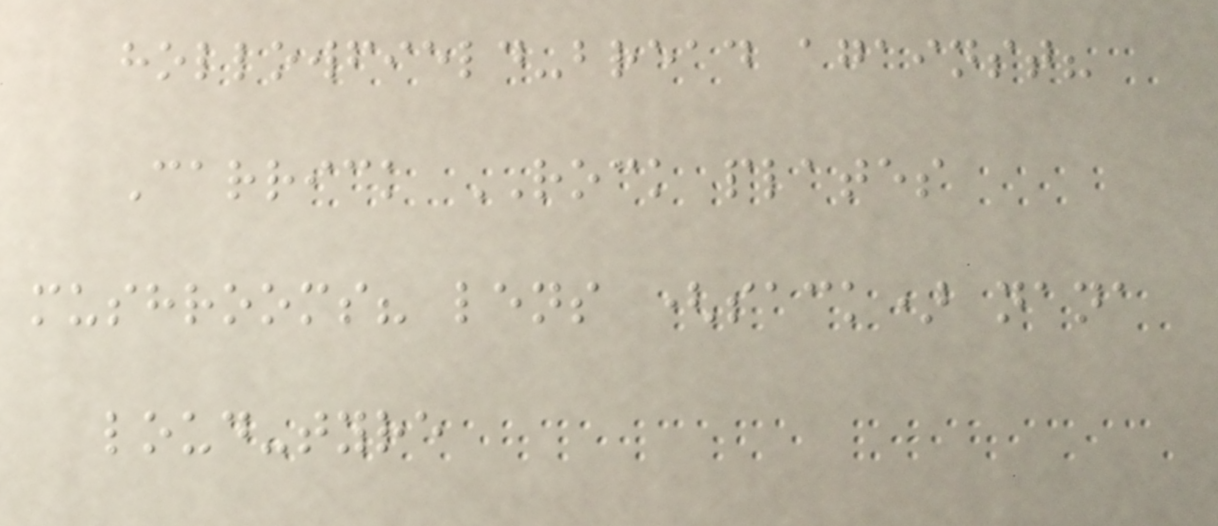hollowfield-bread against?
Carrick ROCK plates
mushrooms? lens (sack) nana
loud-tyre
